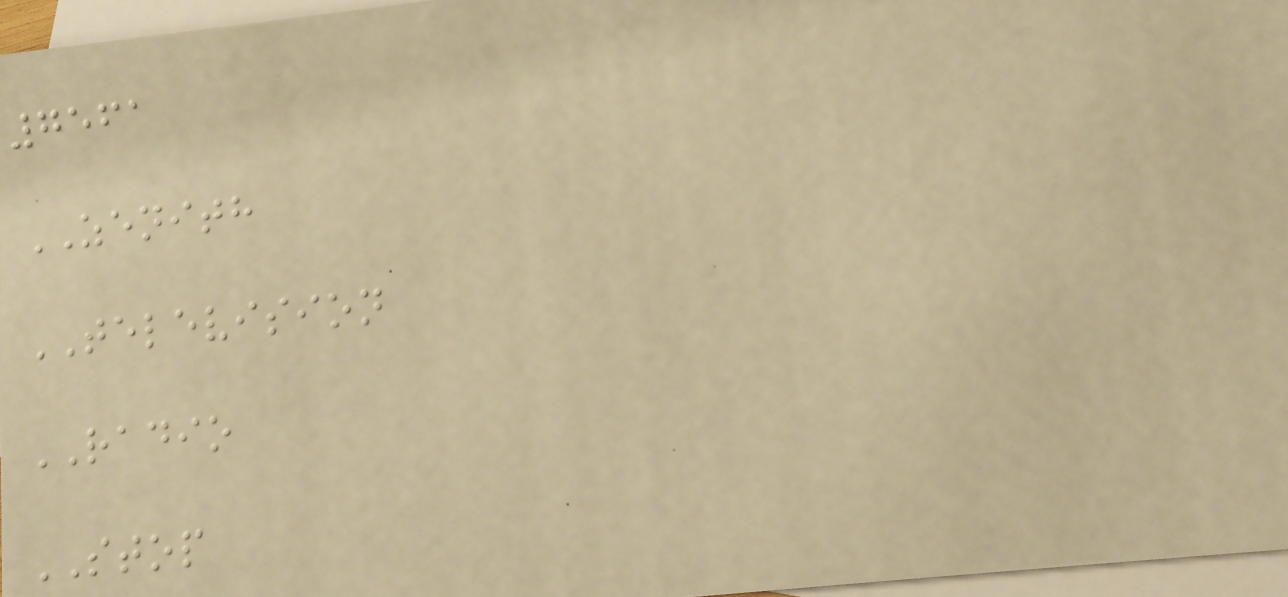7561
ZENITH
TELEVISION
RADIO
STOP
